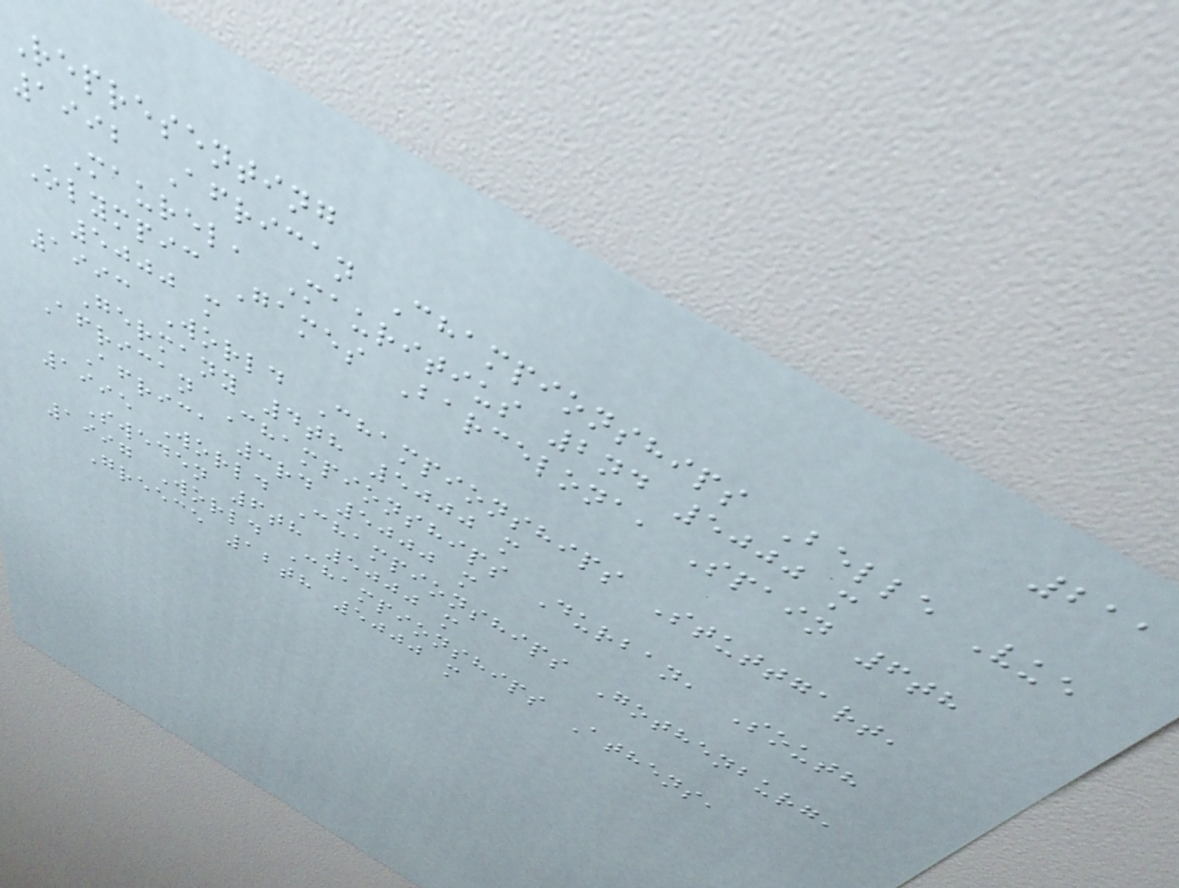211
Representing
1992 African Championships Belle Vue
Maurel, Mauritius 2nd 5000 m
Olympic Games Barcelona, Spain 6th
5000 m
1993 World Championships Stuttgart,
Germany 4th 5000 m
African Championships Durban, South
Africa 3rd 5000 m
1995 World Championships Gothenburg,
Sweden 6th 5000 m
1997 World Championships Athens,
Greece 12th 5000 m
